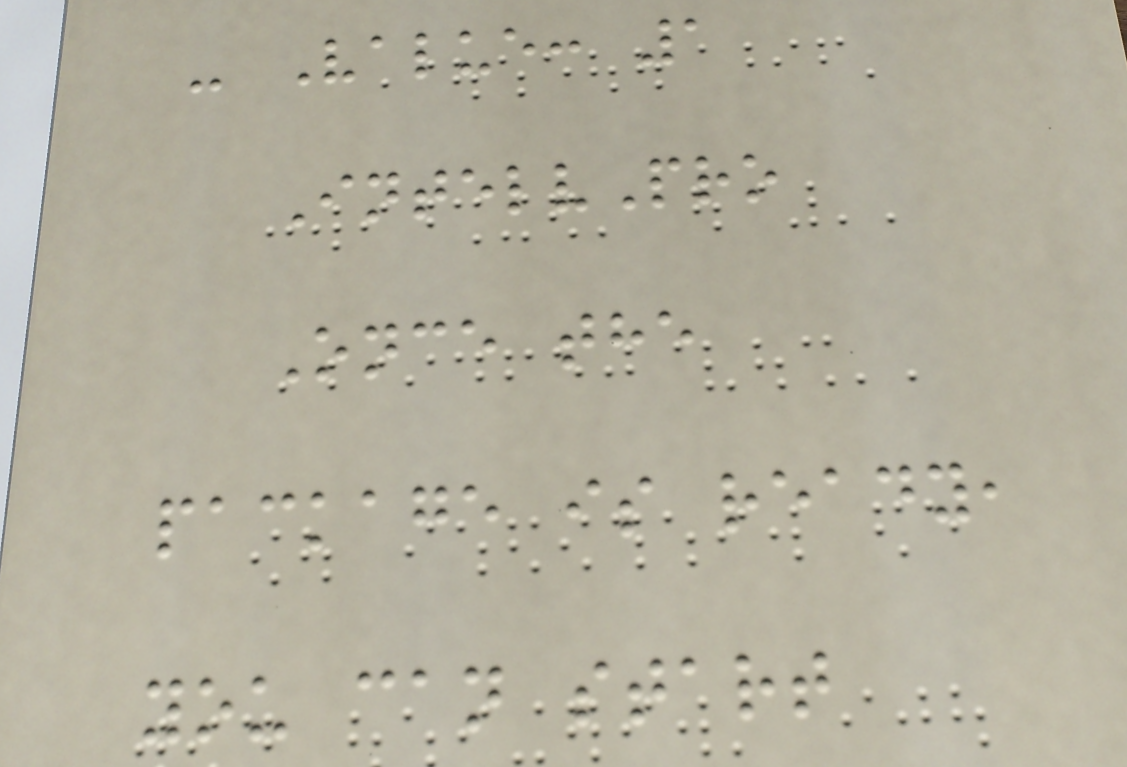- Value: 1
IntelvPro
Once the
package is ready,
you can start
